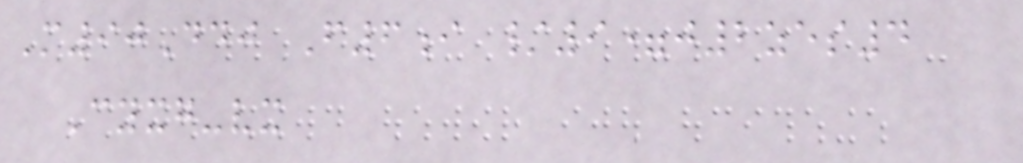M90Ddj F6i /9=j2zes4
Cyxg-vx
